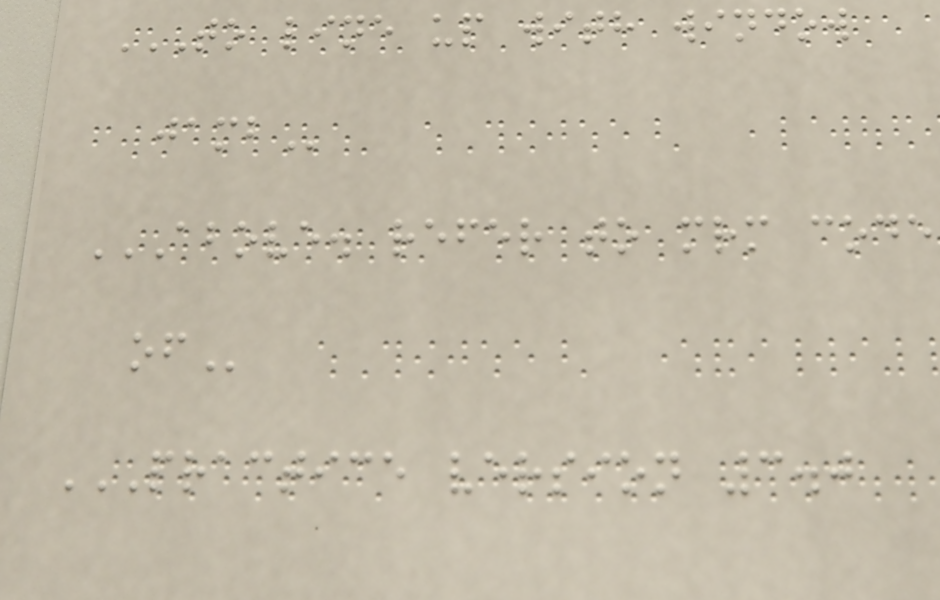TO LINE UP WITH WINDOW
JAMB
ABOVE. REFER TO MRM CODE
OF
PRACTICE VERSION 3.0
